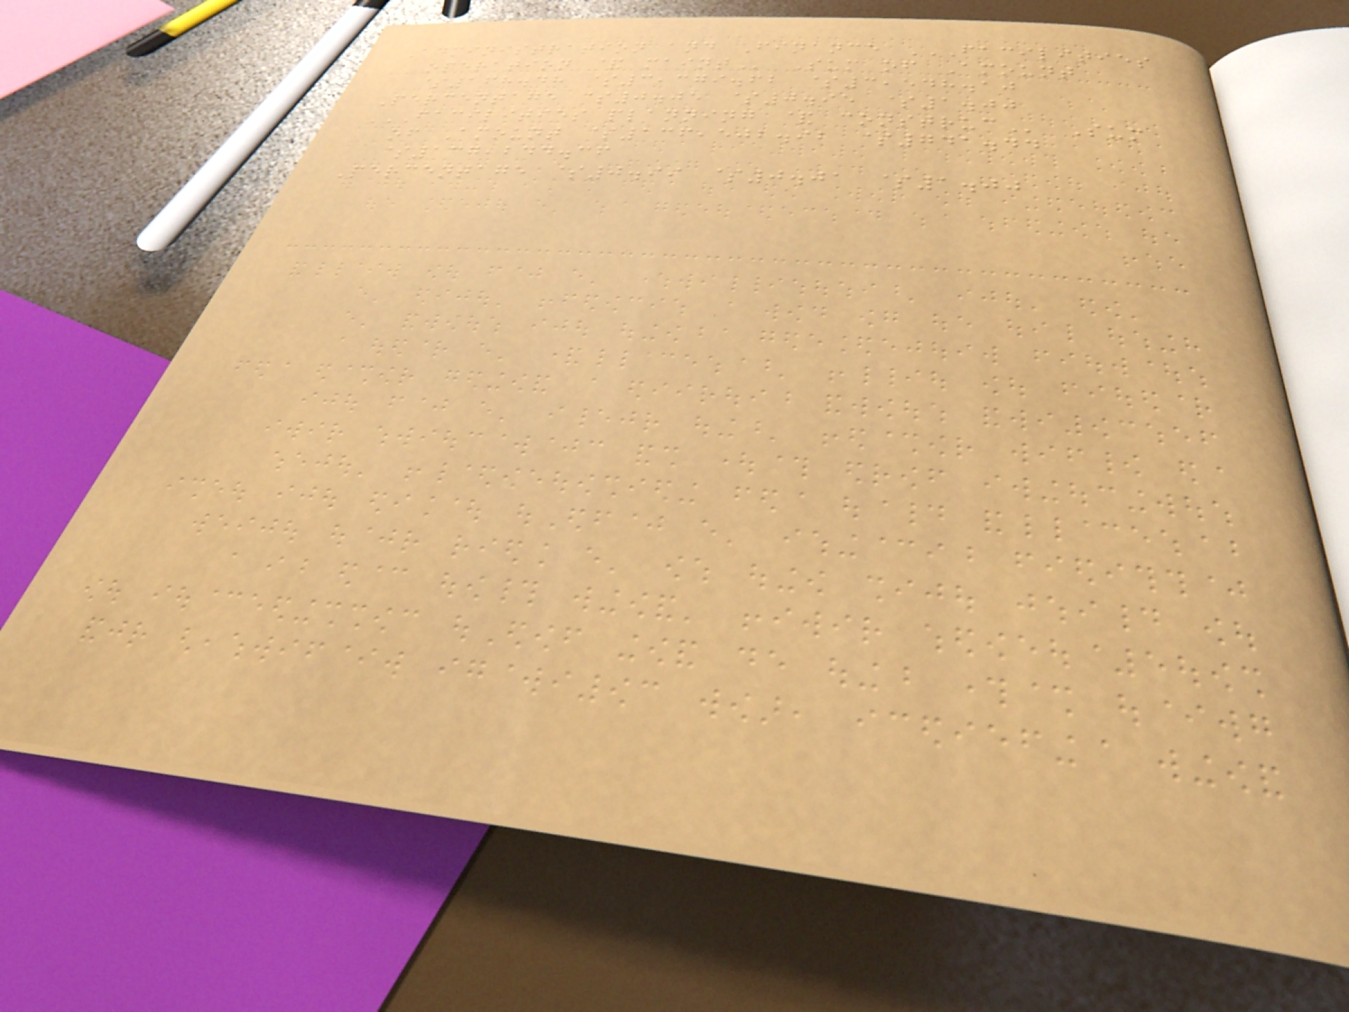Administration and Finance FACILITIES
OPERATION & MAINT Sum of Amount
$168.48 $3,379.62 $3,548.10
Percentage $0.05 $0.95 $1.00
FACILITIES PLANNING & CONSTRUC Sum
of Amount $136,502.92 $741.44
$137,244.36
Percentage $0.99 $0.01 $1.00
